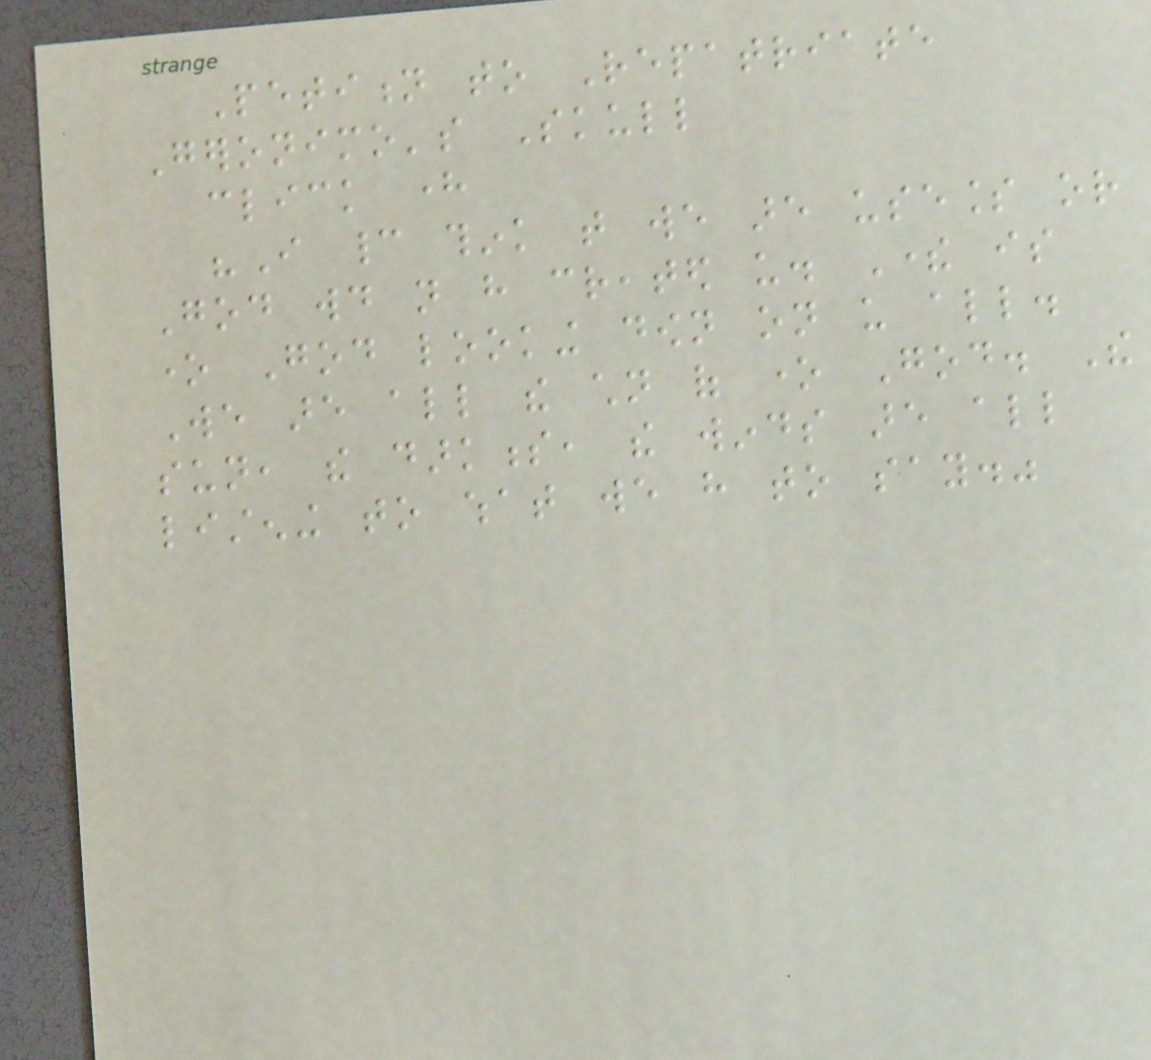Petition to Repatriate
Geronimo's Skull
click here
"I cannot think that we are useless or
God would not have created us. There is
one God looking down on us all.
We are all the children of one God. The
sun, the darkness, the winds are all
listening to what we have to say."
